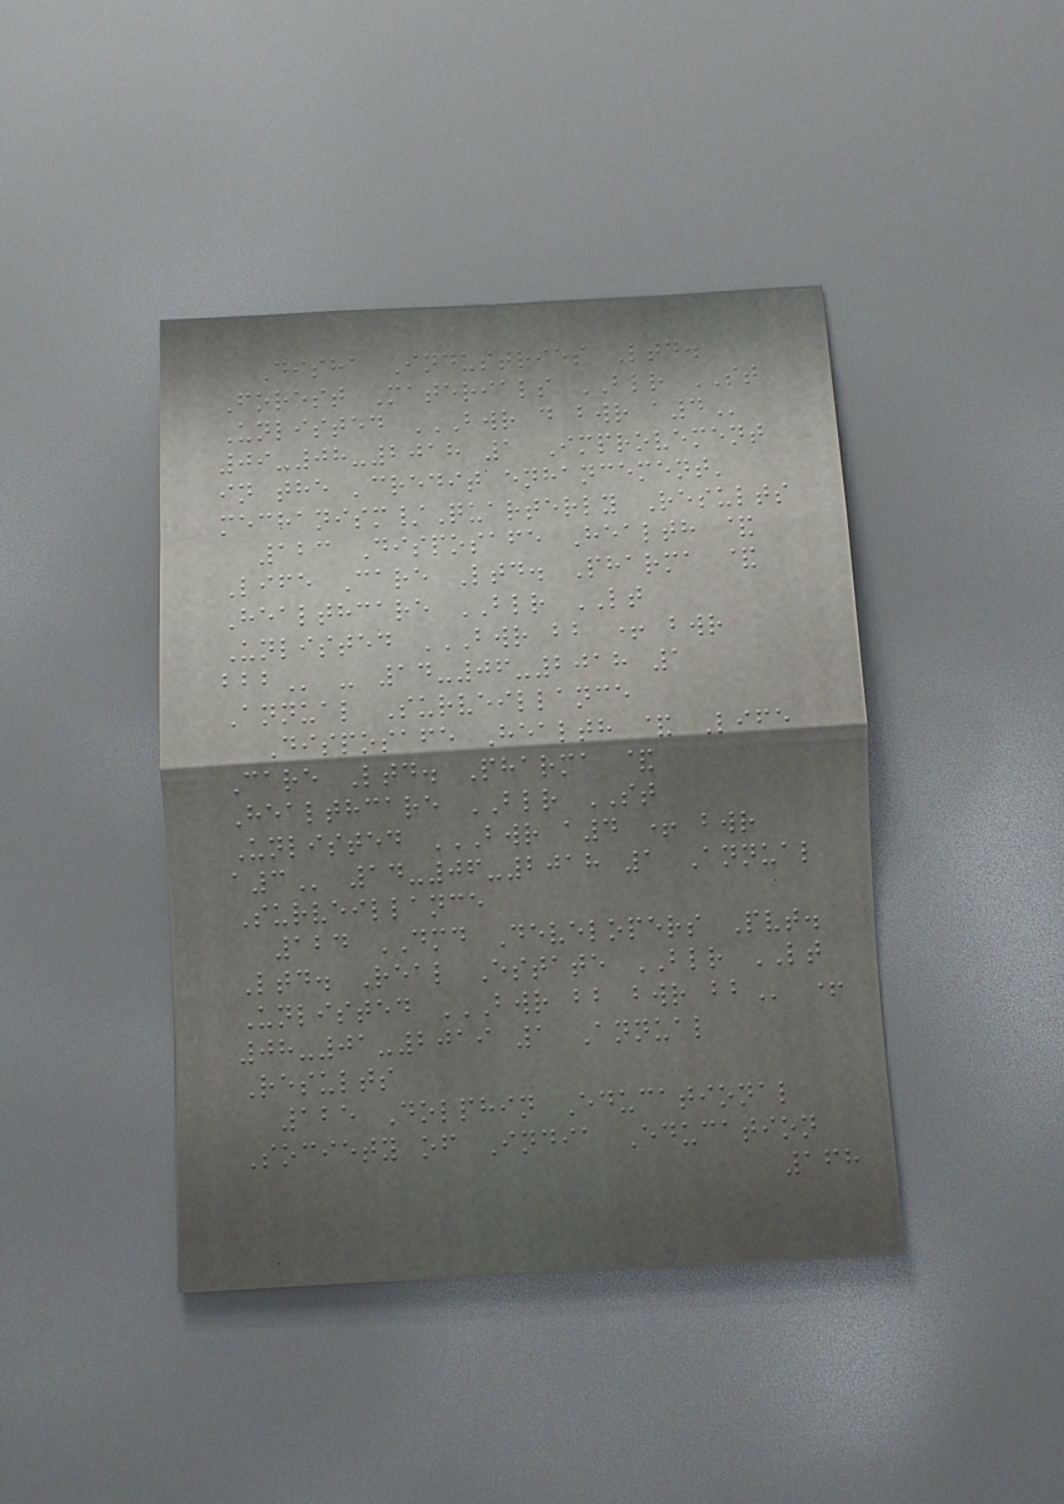Disha Industries Ltd.
Forest Materials BLR ST
Unlisted BWR D BWR A4
09-08-2018 1 Improvement
in the 'credit enhancement'
mechanism/Quarterly Results
123 Disposafe Health &
Life Care Ltd. Pharma &
Healthcare BLR LT
Unlisted BWR BB + BWR
BBB - 14-06-2018 1
Annual Surveillance
Disposafe Health & Life
Care Ltd. Pharma &
Healthcare BLR ST
Unlisted BWR A4 + BWR
A3 14-06-2018 1 Annual
Surveillance
124 DMD Developers Pvt.
Ltd. Real Estate BLR LT
Unlisted BWR BB BWR BB +
08-01-2019 1 Annual
Results
125 Dolphin Educational
Society of India Education
168
